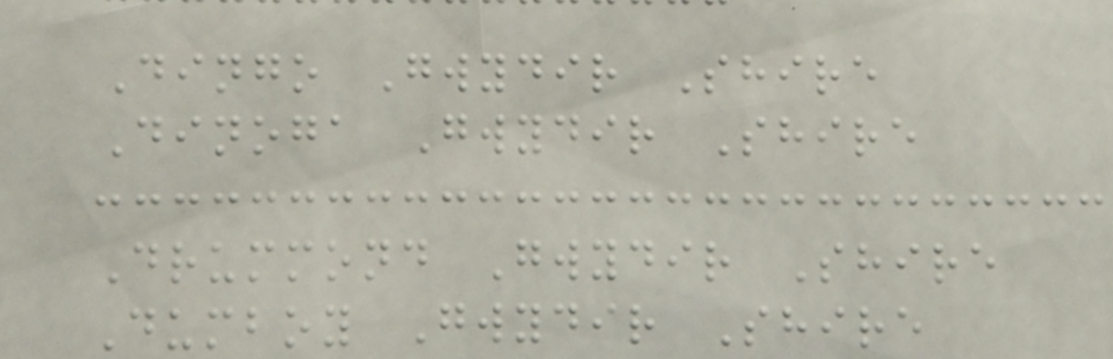Dingo Gwydir Shire
Dinoga Gwydir Shire
Drummond Gwydir Shire
Dumboy Gwydir Shire
